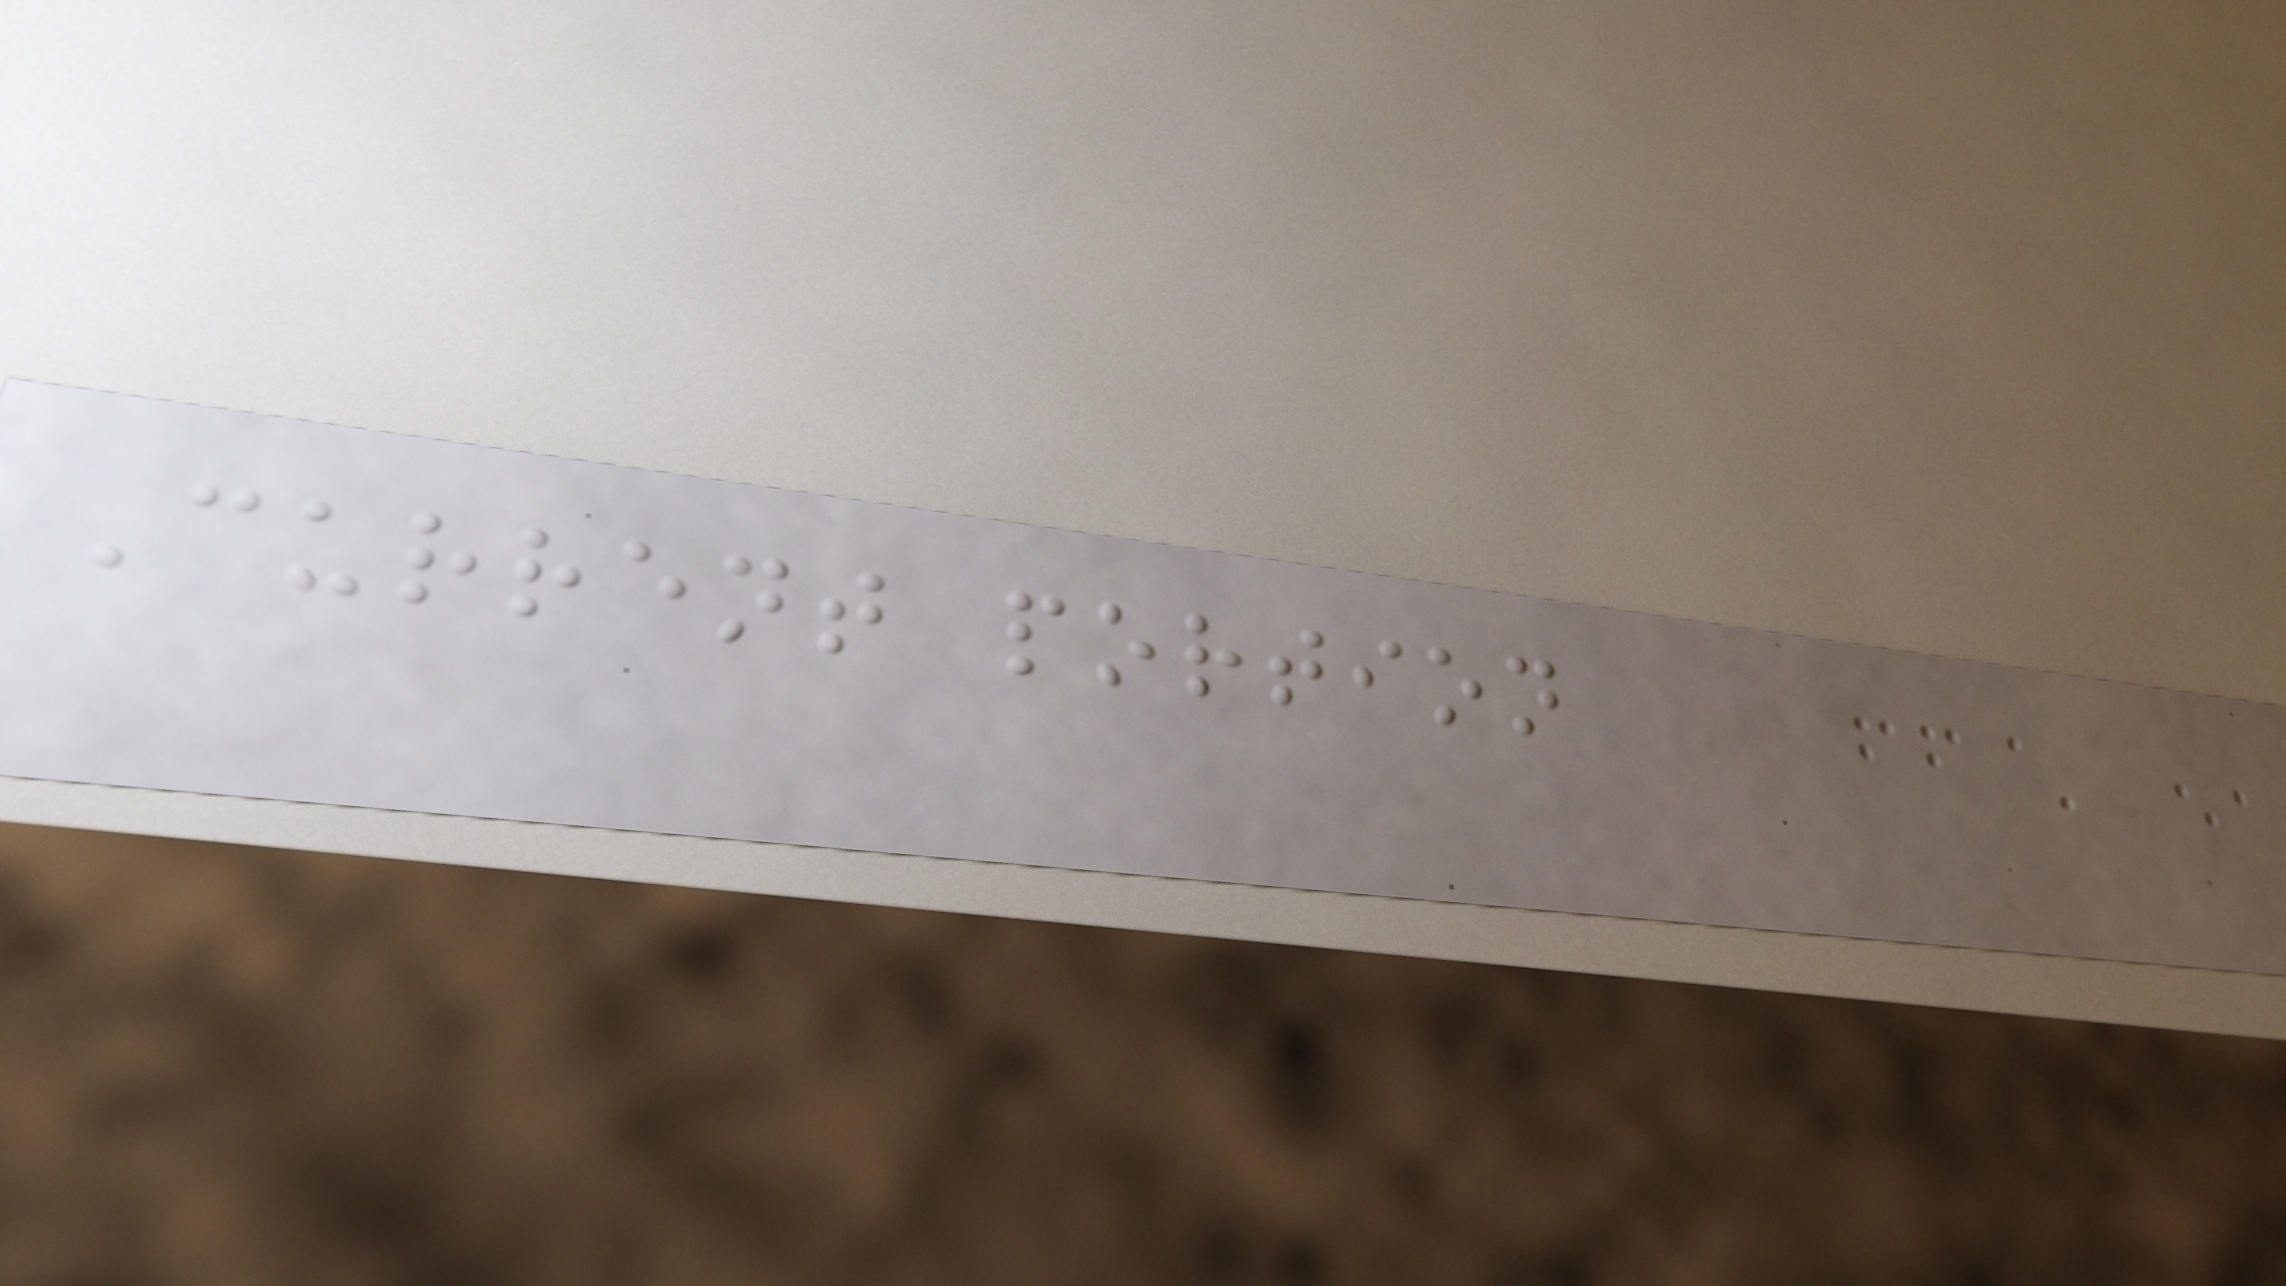Current portion
